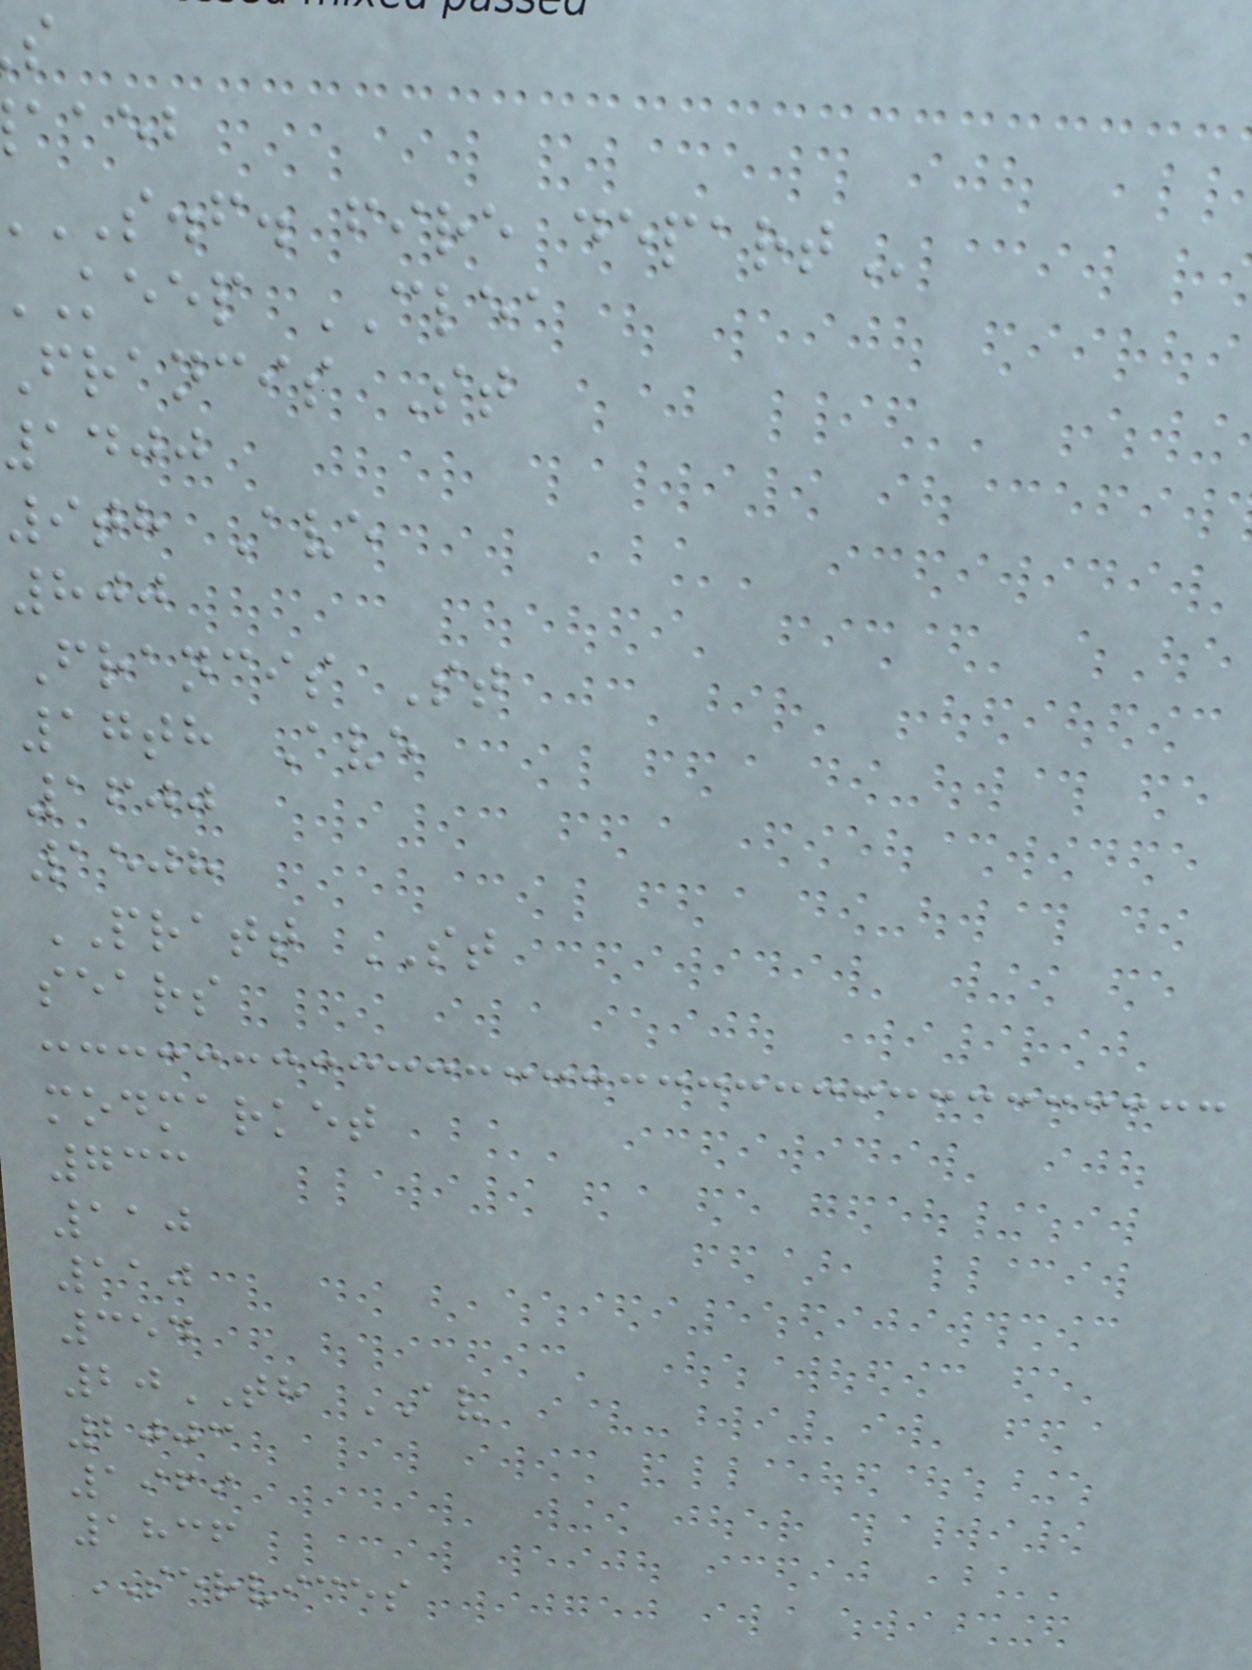aaeb
s.f. fire
keep CLEA
francis St
1400
9th Ave
800
Francis St
17th Ave
1600
1508
PRATT ST
sears
modmarket
733
110
110
354
20TH AV
2003
1969
1836
SERVICES
